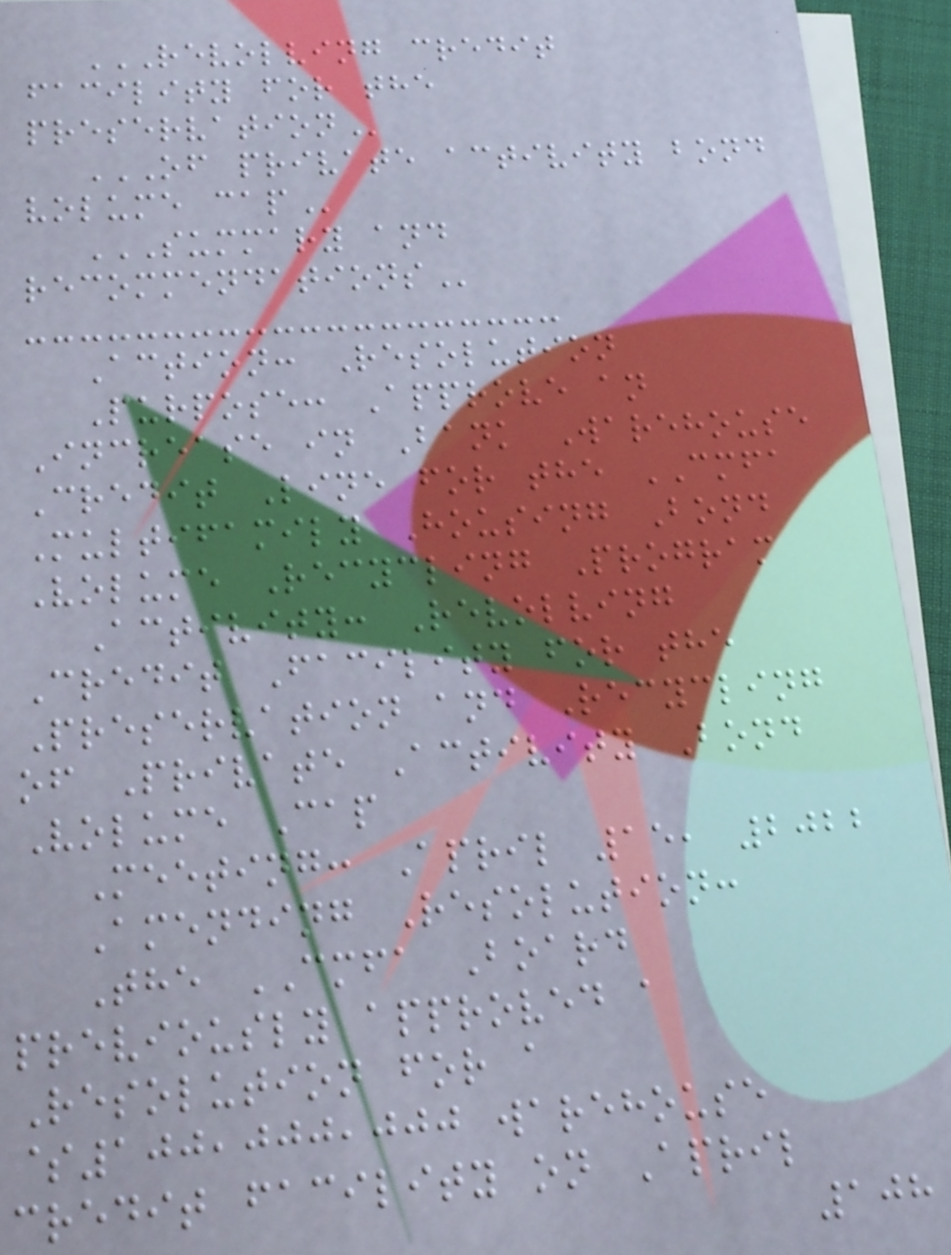REVOLVING CREDIT
FACILITY FOR THE
PRESERVATION
OF PRIVATE ACTIVITY BOND
VOLUME CAP
SUMMARY AND
RECOMMENDATIONS
Action: Resolution
Purpose: Approve an
Increase in Bank Warehouse
Credit Line for the CMFA
Multifamily Housing Bond
Volume Recycling Program
Activity: Revolving
Credit Facility for the
Preservation and Recycling
of Private Activity Bond
Volume Cap
Meeting: April 15, 2022
Amending Resolution:
The CMFA Board
previously approved a
Resolution for a
$100,000,000 warehouse
credit facility on April
108
